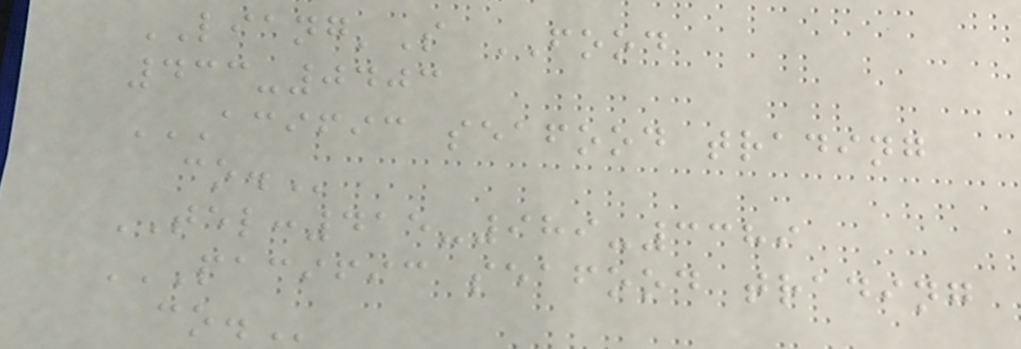LIANG'S FOOD
433-0403
ACIFIC SEAFOOD TRADING
CO.
TEL:415-989-3389
PACIFIC SEAFOOD TRADING
CO.
